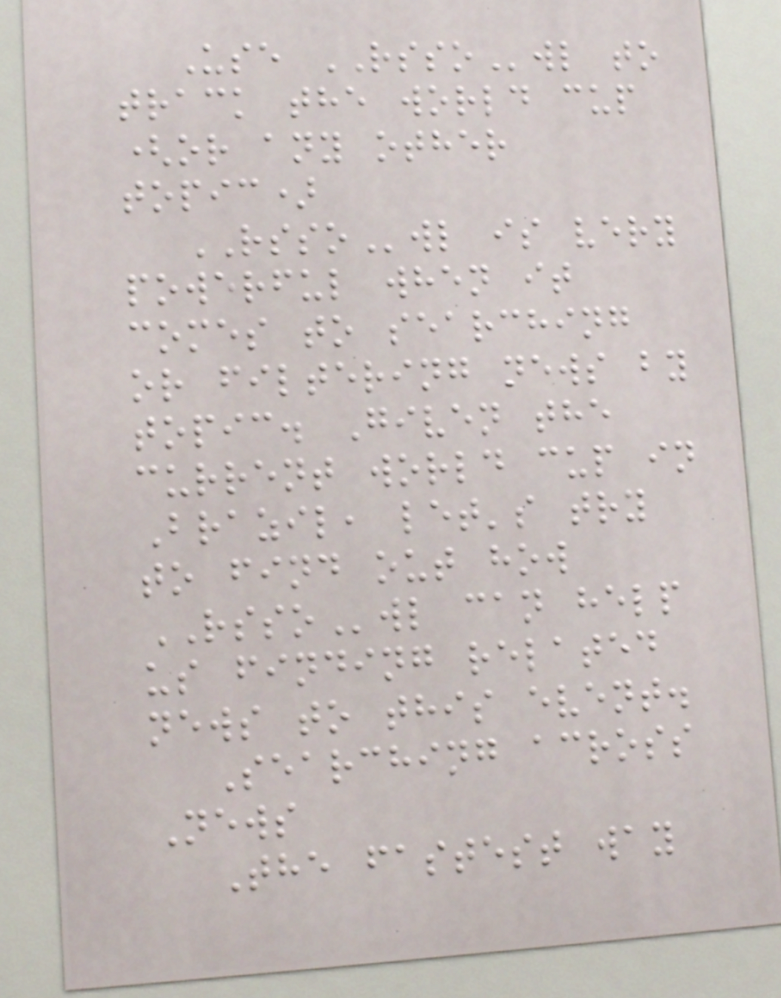Use RSSOwl to
track the world cup
(or any other
topic)
RSSOwl is very
powerful when it
comes to searching
or filtering news by
topic. Given the
current world cup in
Brazil, let's try
to find out how
RSSOwl can help
us finding related
news to this event.
Searching across
News
The fastest way
